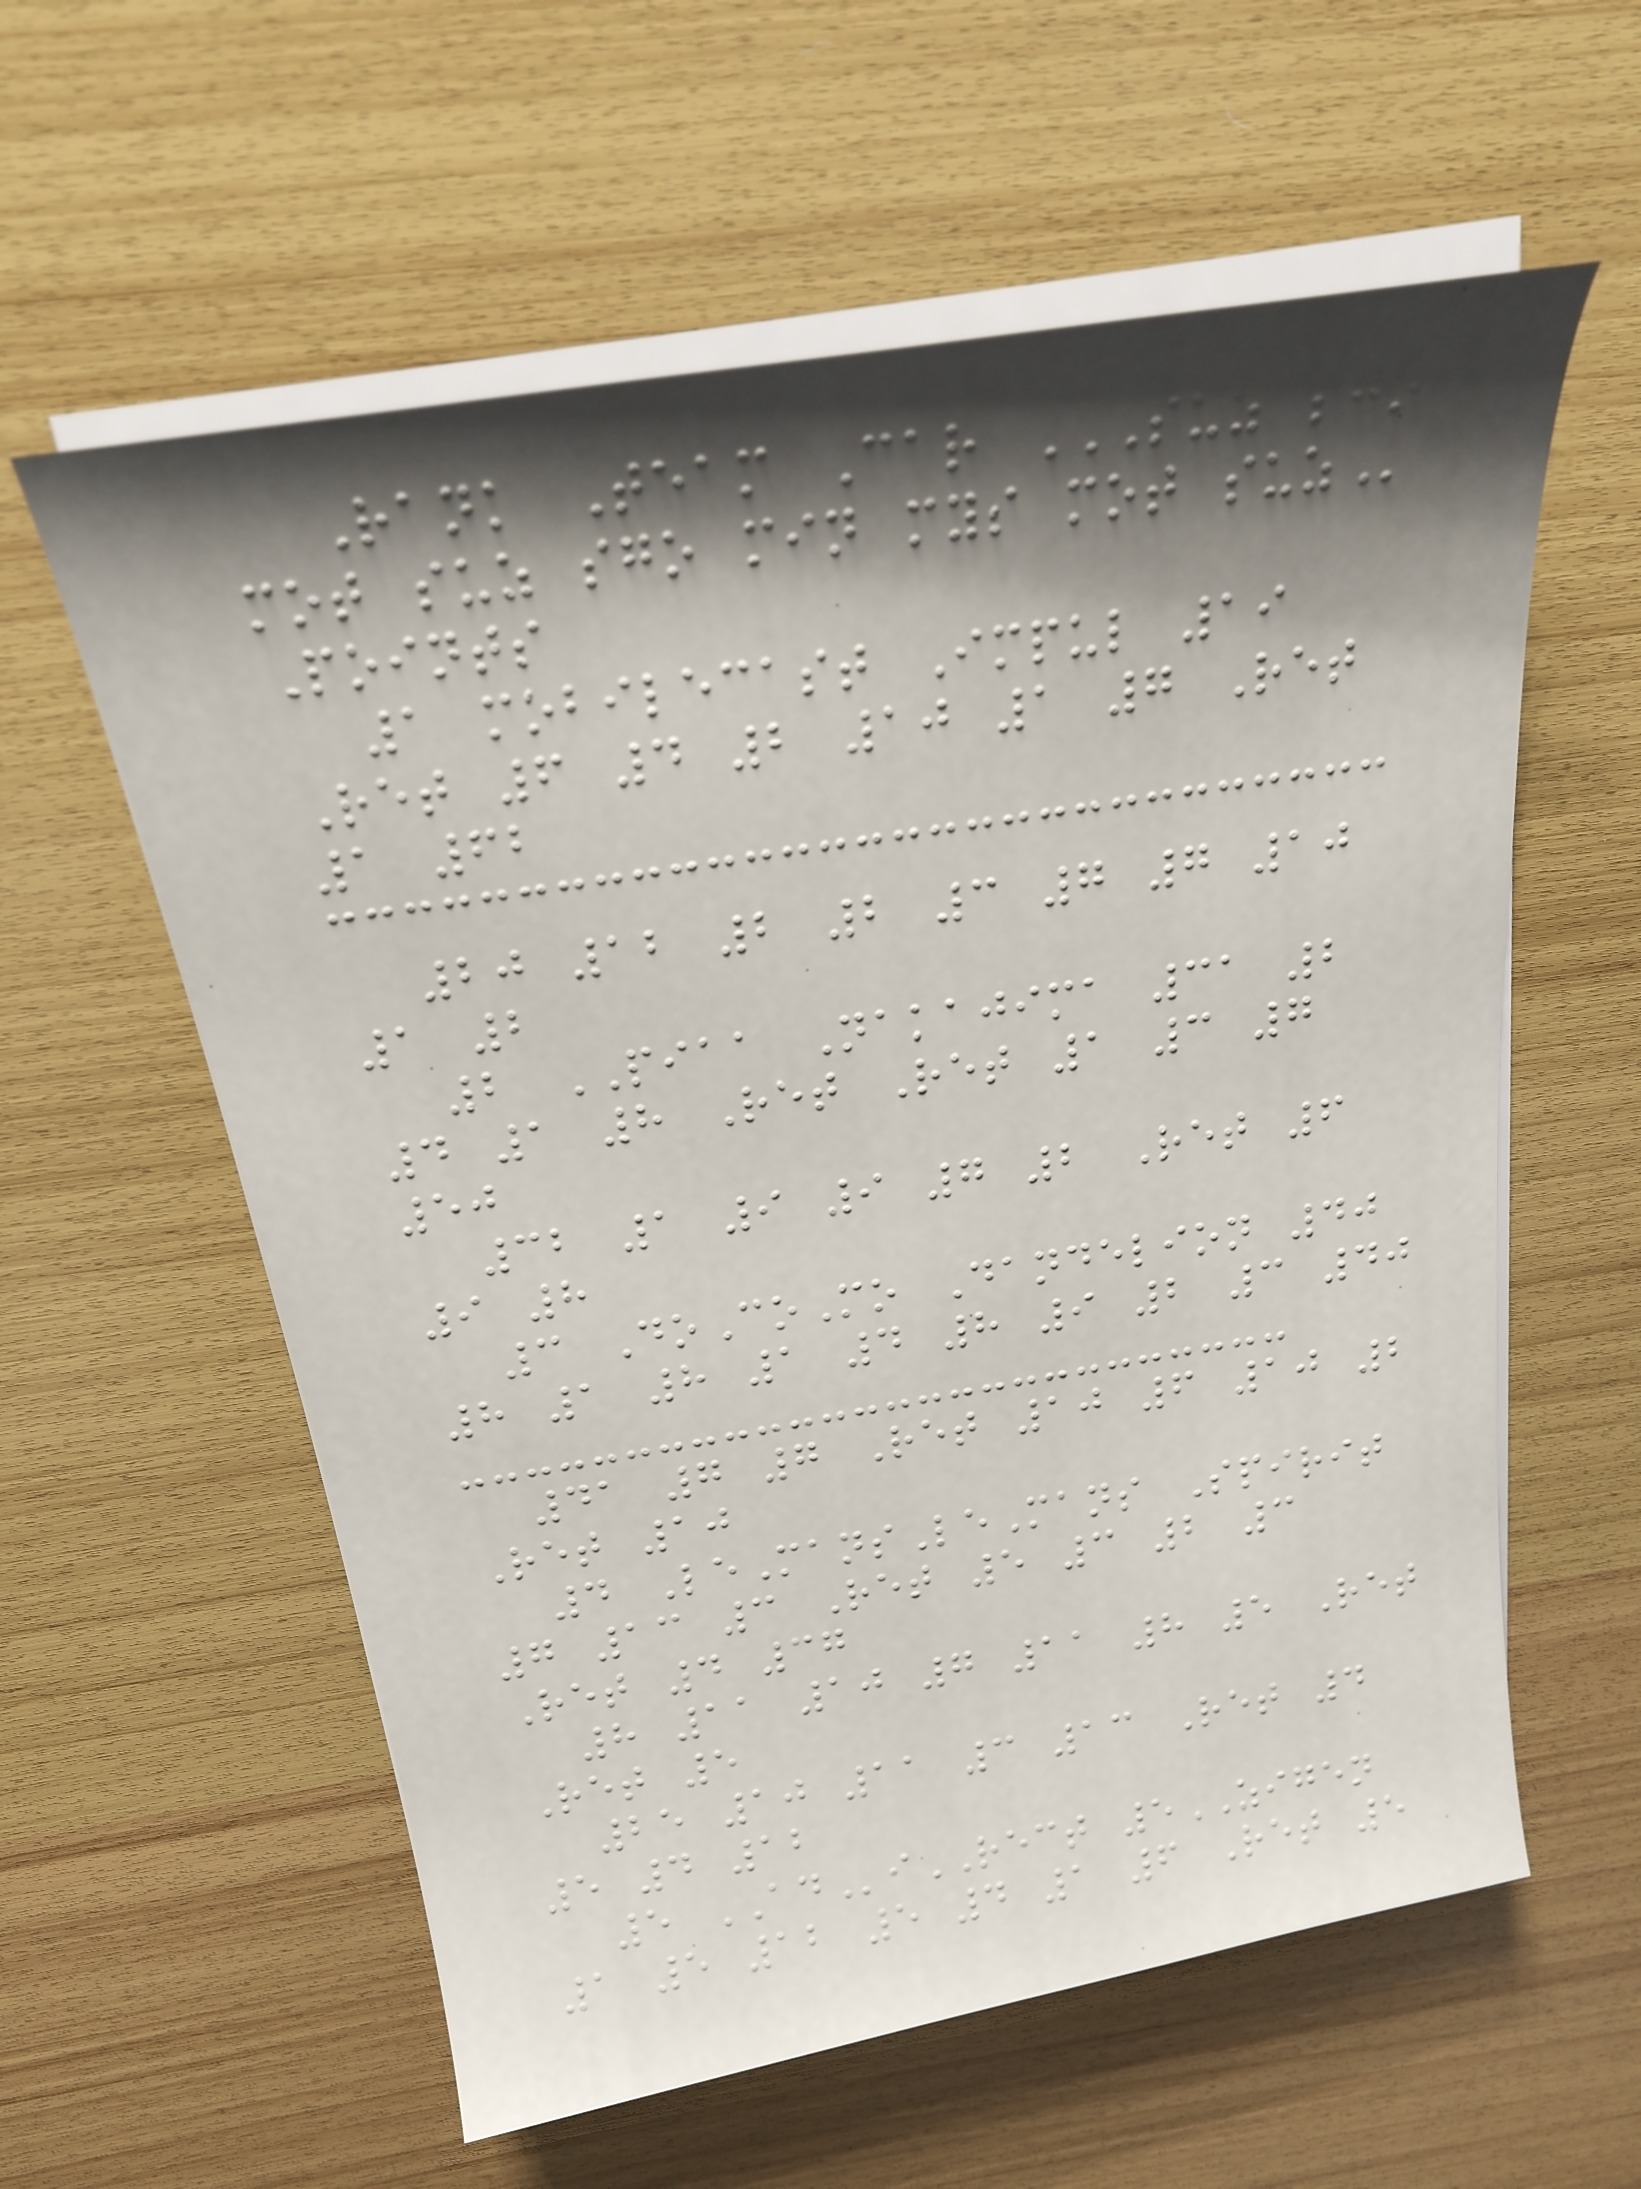Rank Team Car SUZ SGO
MOT SUZ SGO MIN MYS MOT SUZ
Points
1 mobilecast Impul 19
Ret 6 4 2 10 1 7 Ret
1 62
20 12 2 2 3 7 7 10
1 2
2 PIAA Nakajima 31 2
4 1 8 Ret Ret 1 3 7
50
32 1 9 9 7 2 Ret 6
9 8
3 DoCoMo Dandelion 40
8 1 8 1 4 8 9 2 3 40
41 7 7 Ret 10 6 10 2
Ret 10
4 LeMansLeMans Spirit
7 13 3 Ret 5 3 2 3
Ret 4 37
8 11 10 7 11 8 5 Ret
Ret 5
25 10 11 3 13 Ret 4
5 4 12
5 ADiRECT 5ZIGEN
1 5 12 5 4 1 6 Ret 5
